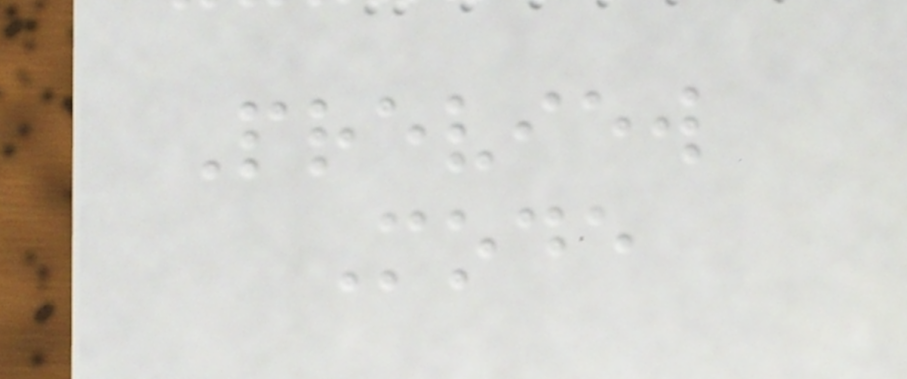Preview
Mode
